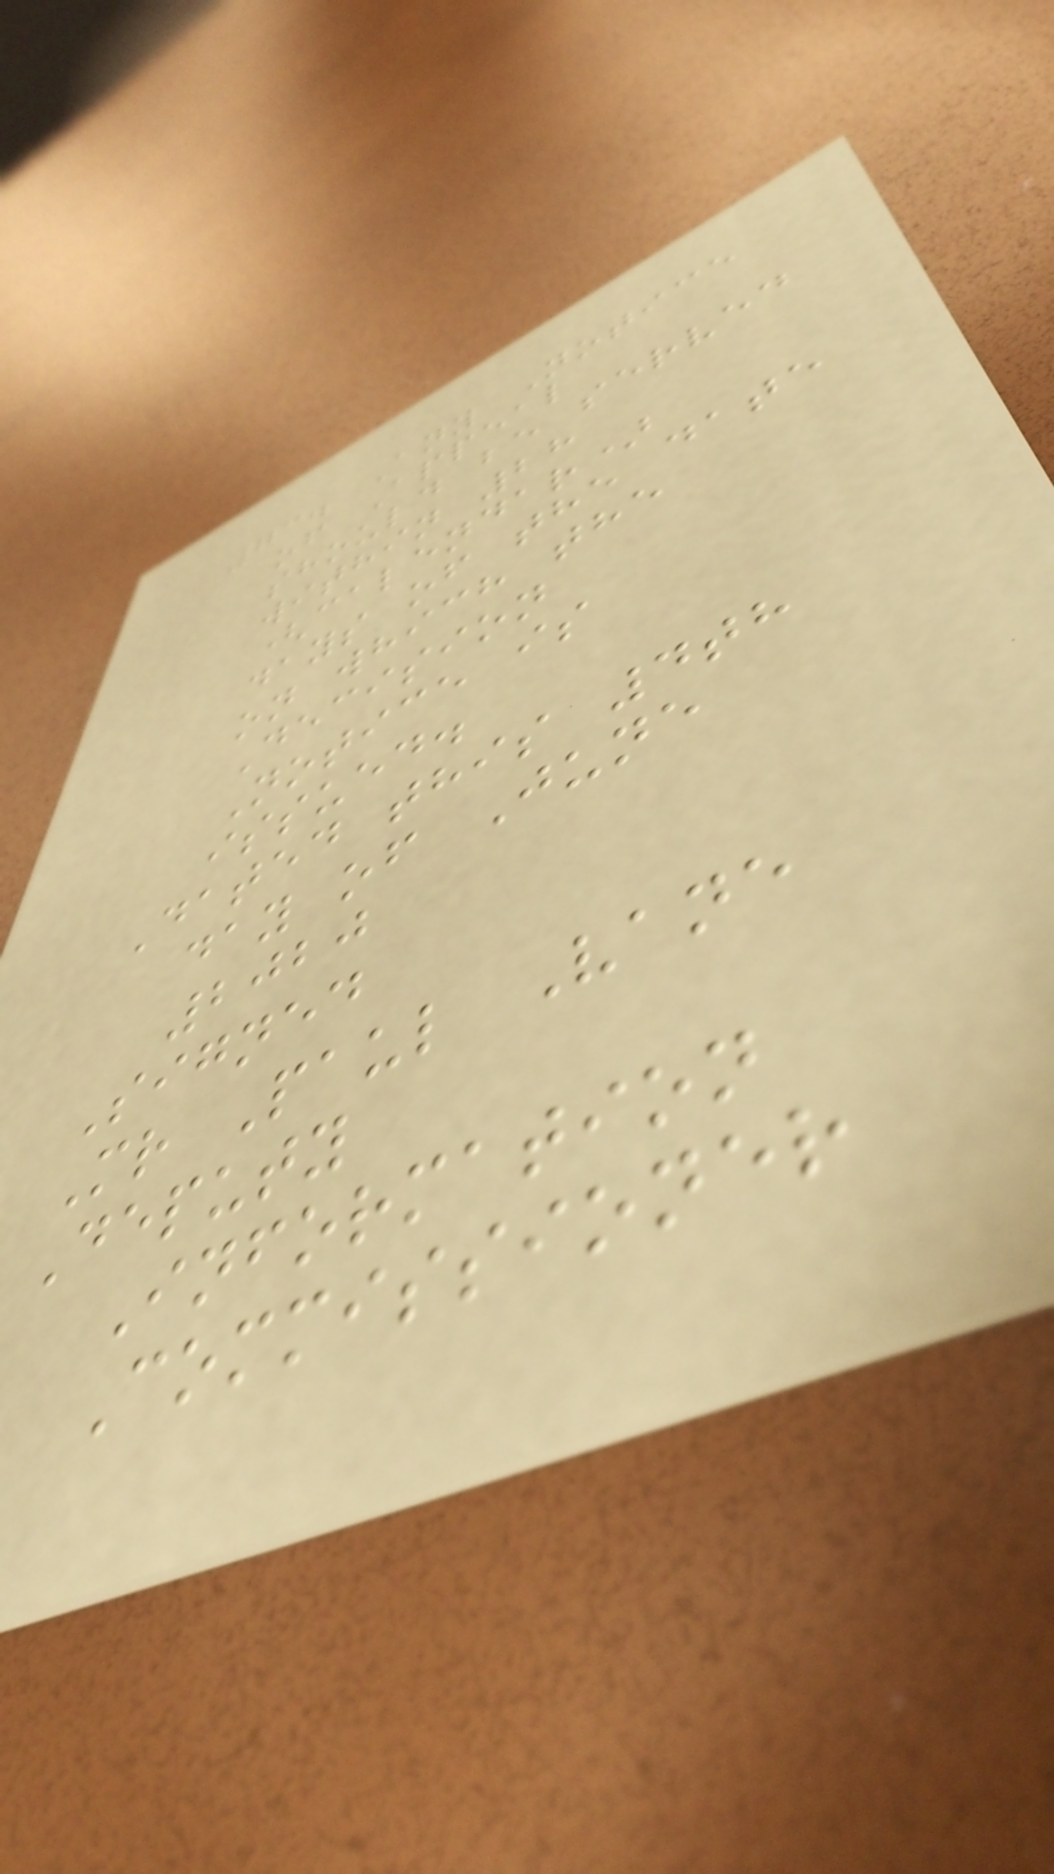73. Any Notice
of Appeal
should be served
within 28
(calendar)
days of the date
on which the
Decision
Notice is
issued.
Dated this 4th
day of June
2020
Signed
Mr Paul Vane
Deputy
Information
Commissioner
